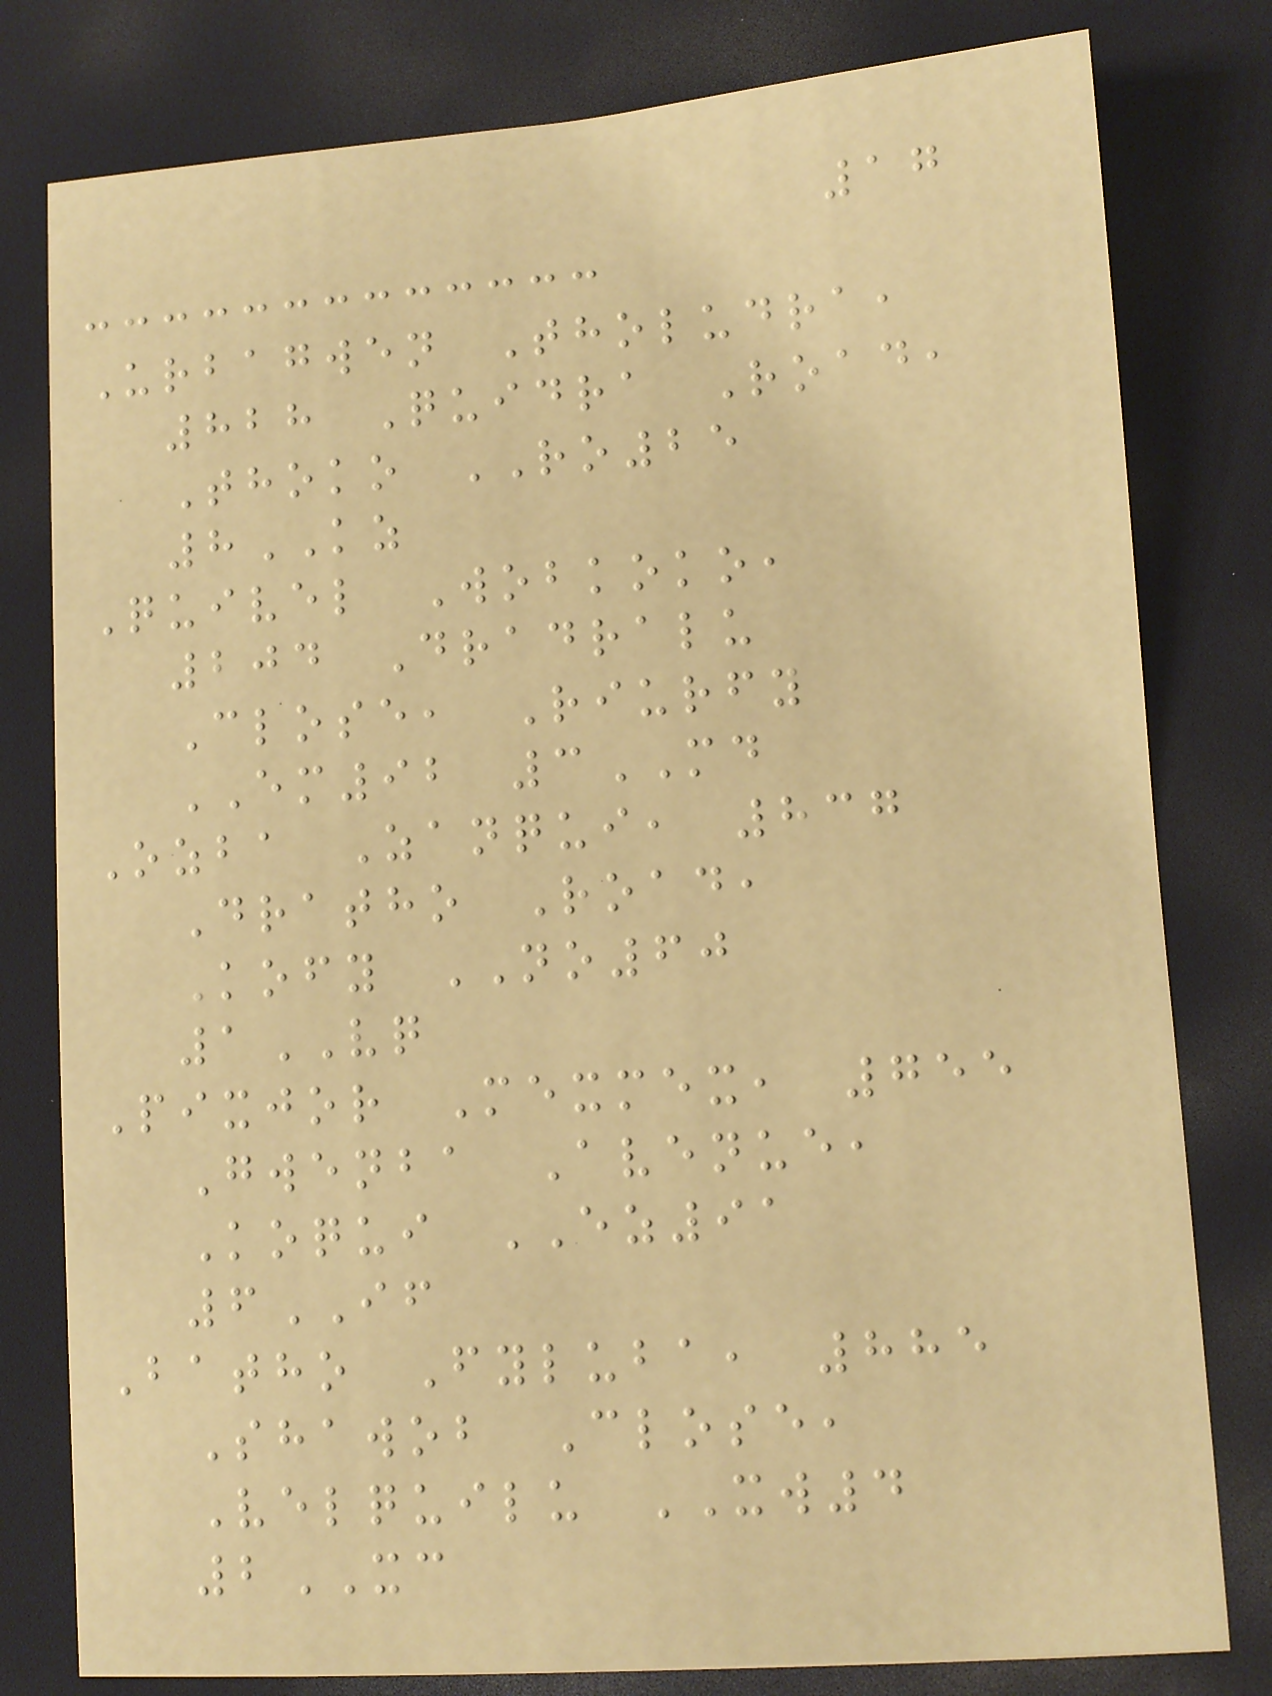17
Urbagwen Tholudra,
828 Quidra Road,
Thoko RO25
8KZ
Quivel Wobkoko,
204 Dradralu
Close, Riurfy
EM92 3MD
Ozba Zanqui, 837
Dratho Road,
Kofy NO60
1VQ
Pixjor Mexmex, 755
Gwenba Avenue,
Koqui EZ91
6IF
Batho Fyluba, 885
Shawob Close,
Velquilu XW4
2XC
